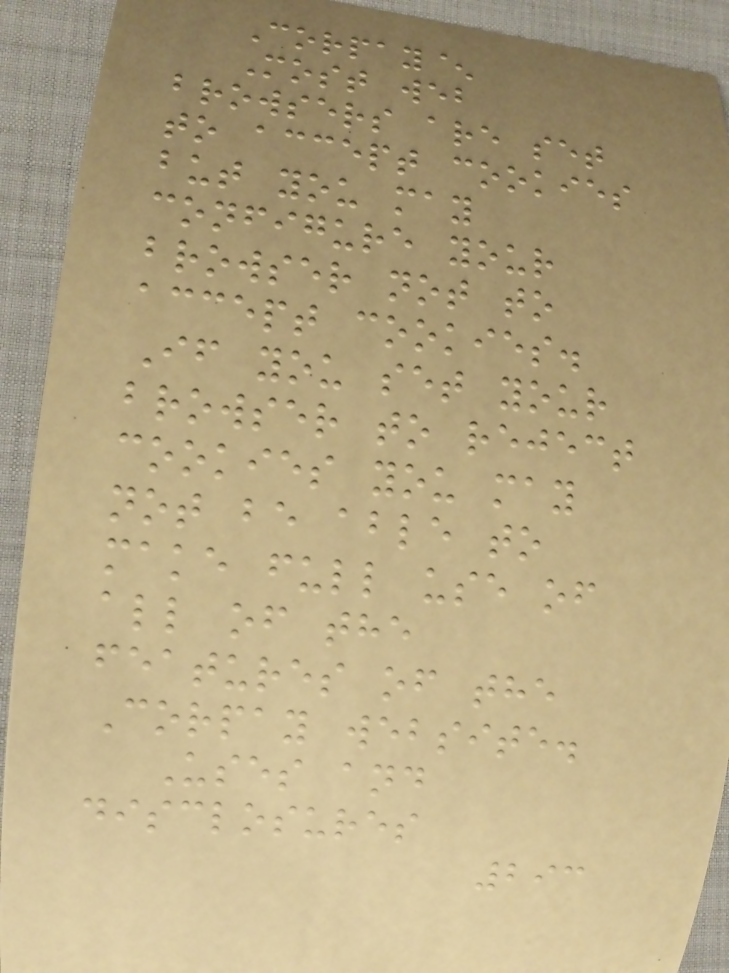Corpay^
Most web
browsers are set
to accept cookies
but you may
configure your
browser not to
accept cookies.
If you set your
browser to reject
cookies you may
not be able to
make full use of
all of the
features of the
Corpay website.
Uses and
disclosures
293
